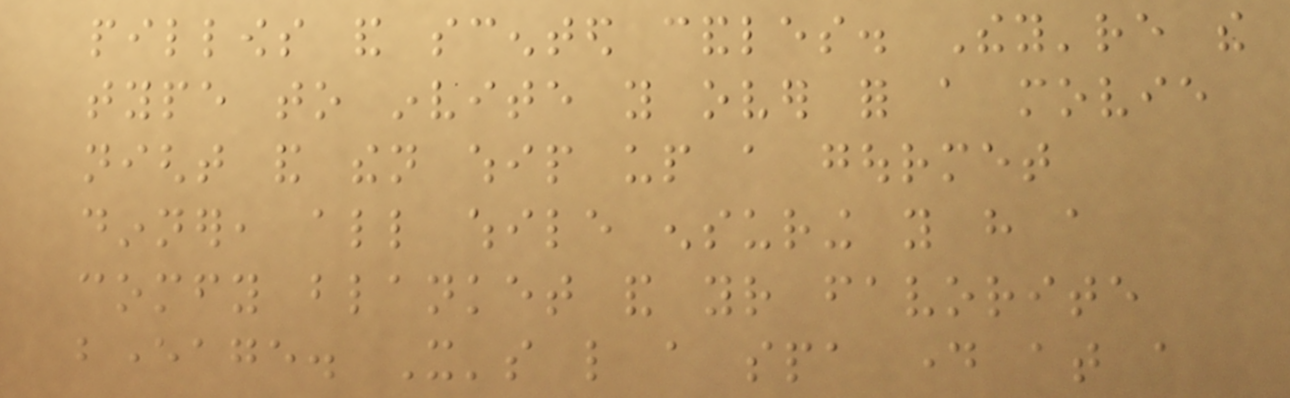pillows and scented candles. They're the
type to invite you over for a movie
night and then whip up a gourmet
dinner, all while ensuring you have a
comfy blanket and your favorite
beverage. It's like a spa day at a
